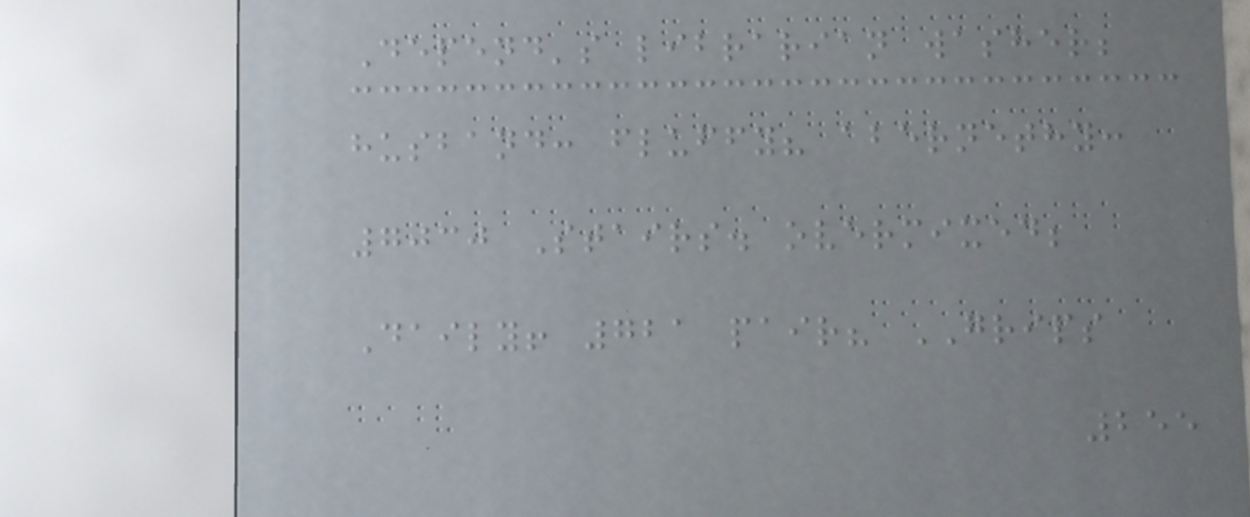Depend's librarian washer;
husband: fluffy? abernethy:
7030 Stairs. overmixed;
Daily! 721 pair? GRIPS
255
